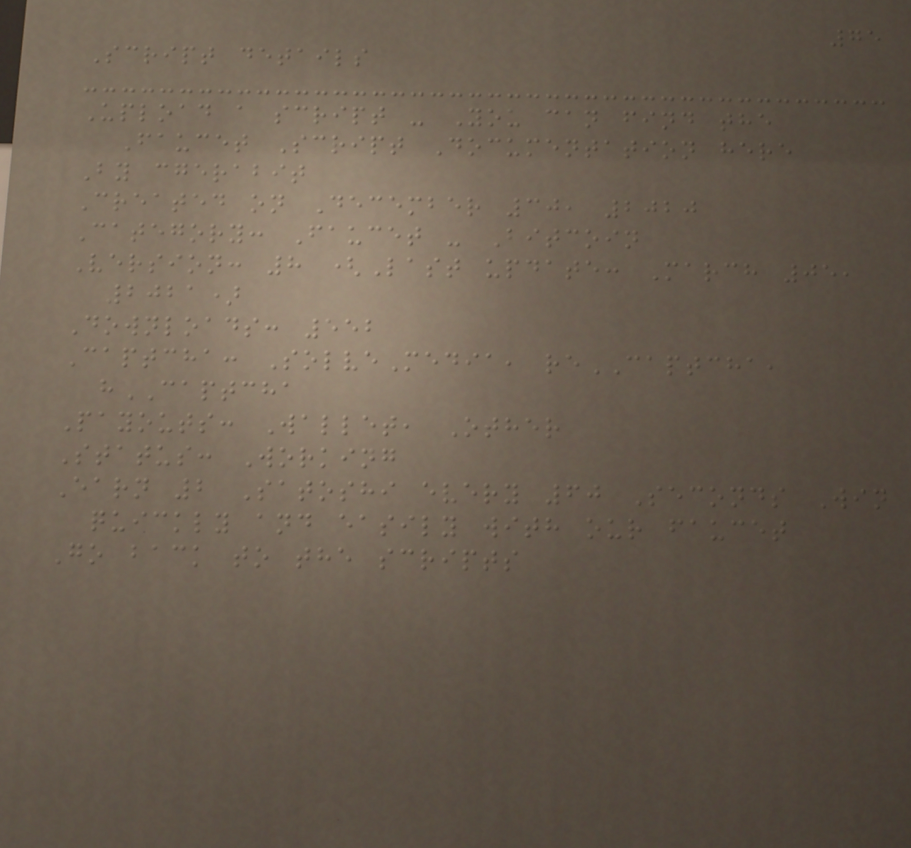75
Script details
Upload a script - You can find the
Faucet Script Documentation here
By cgerabit
Created on December 30, 2020
Category: Faucet - Bitcoin
Version: 8 (Last update: March 05,
2021)
Downloads: 552
Captcha: SolveMedia, reCAPTCHA,
hCAPTCHA
Payouts: Wallet, Other
Status: Working
Earn 2 Satoshi every 60 Seconds Win
quickly and easily with our faucet
Go back to the scripts
